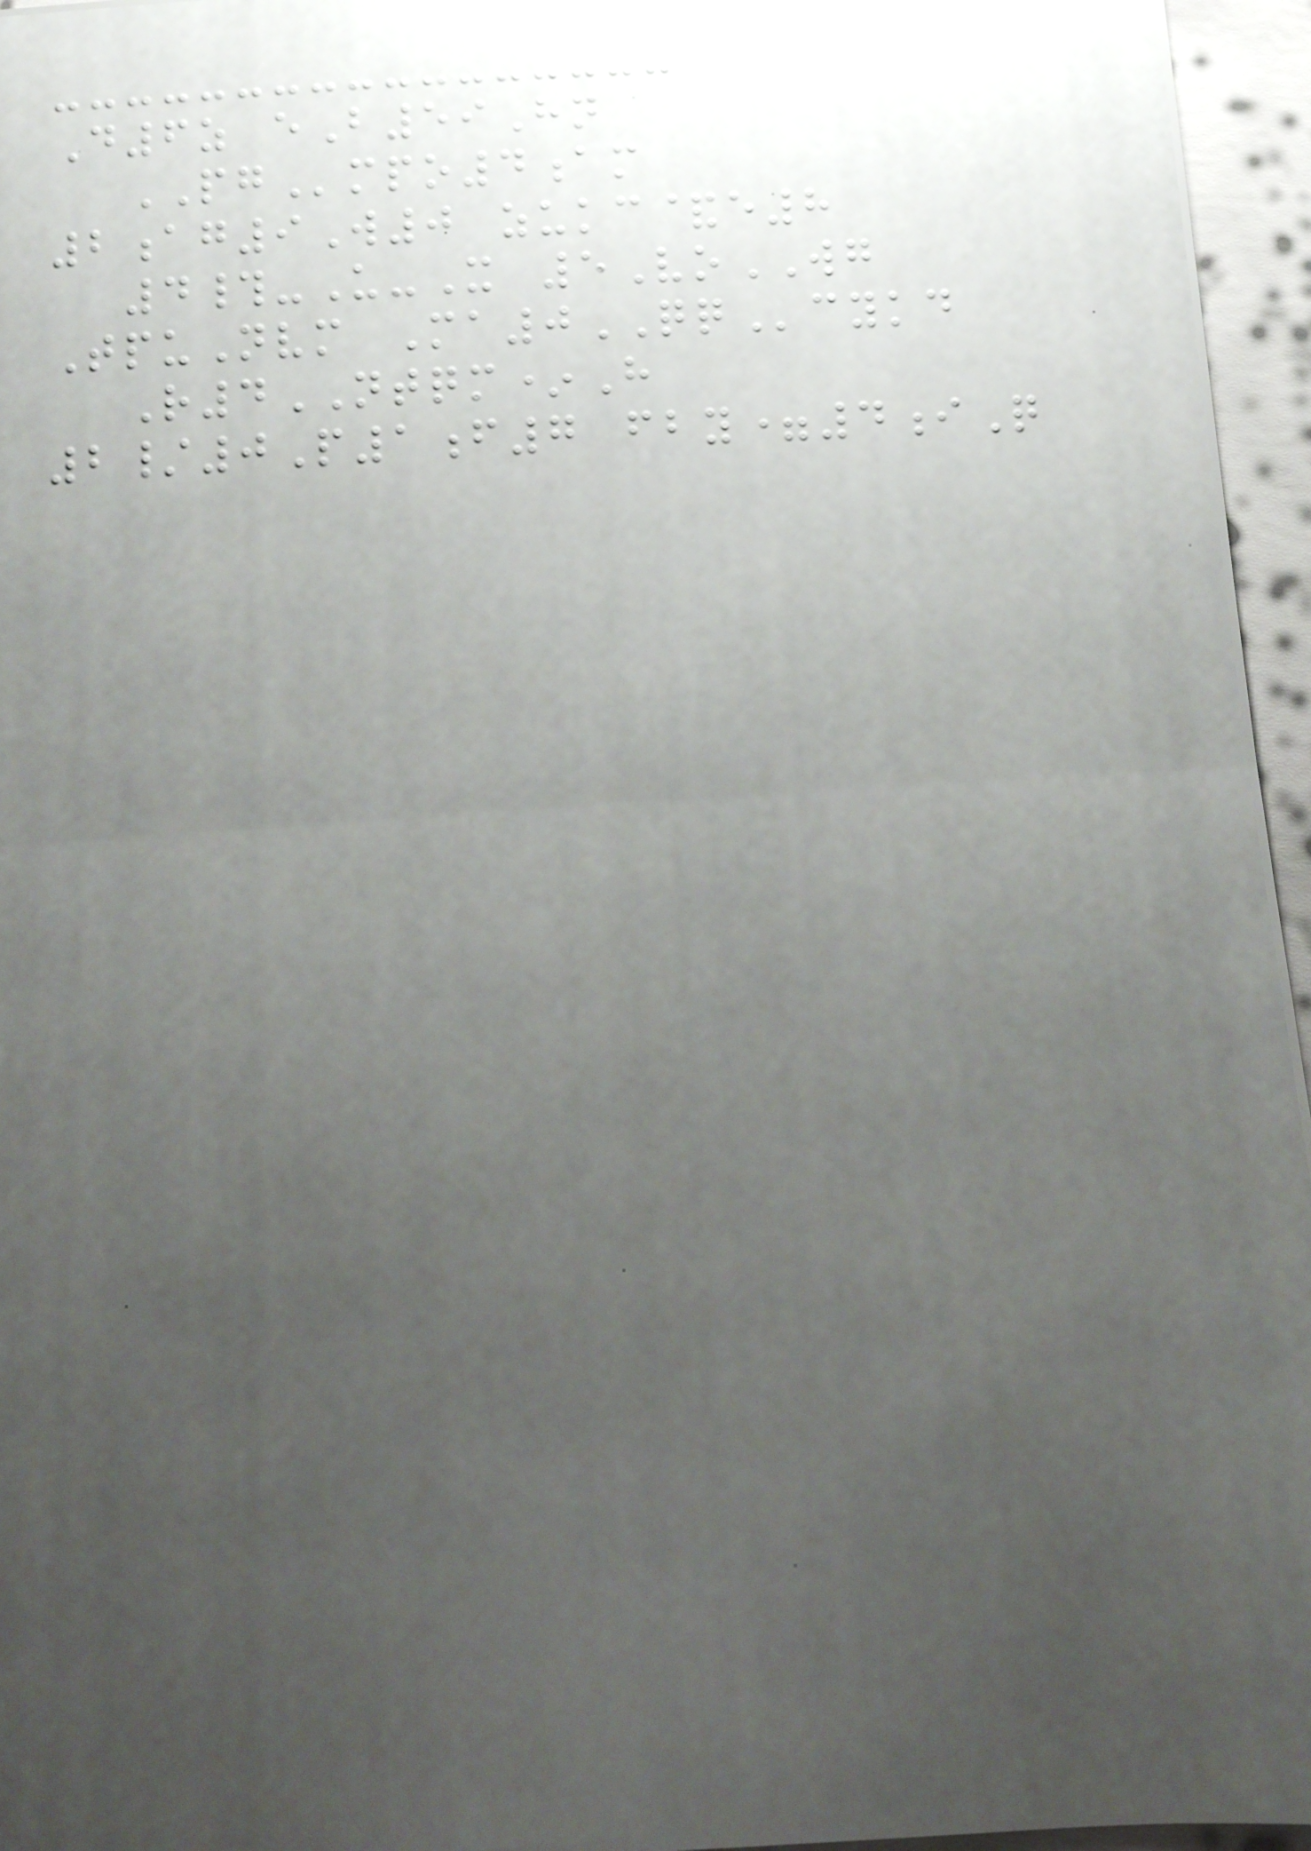D6z eB59Hn
PGmpo4am
2ag9W0 zukc&e8
4#-U-X 5VoWG
TpuNvm Ma0QQcykd
R4NTQM*H
2/0P1f7 fby=4iQ
